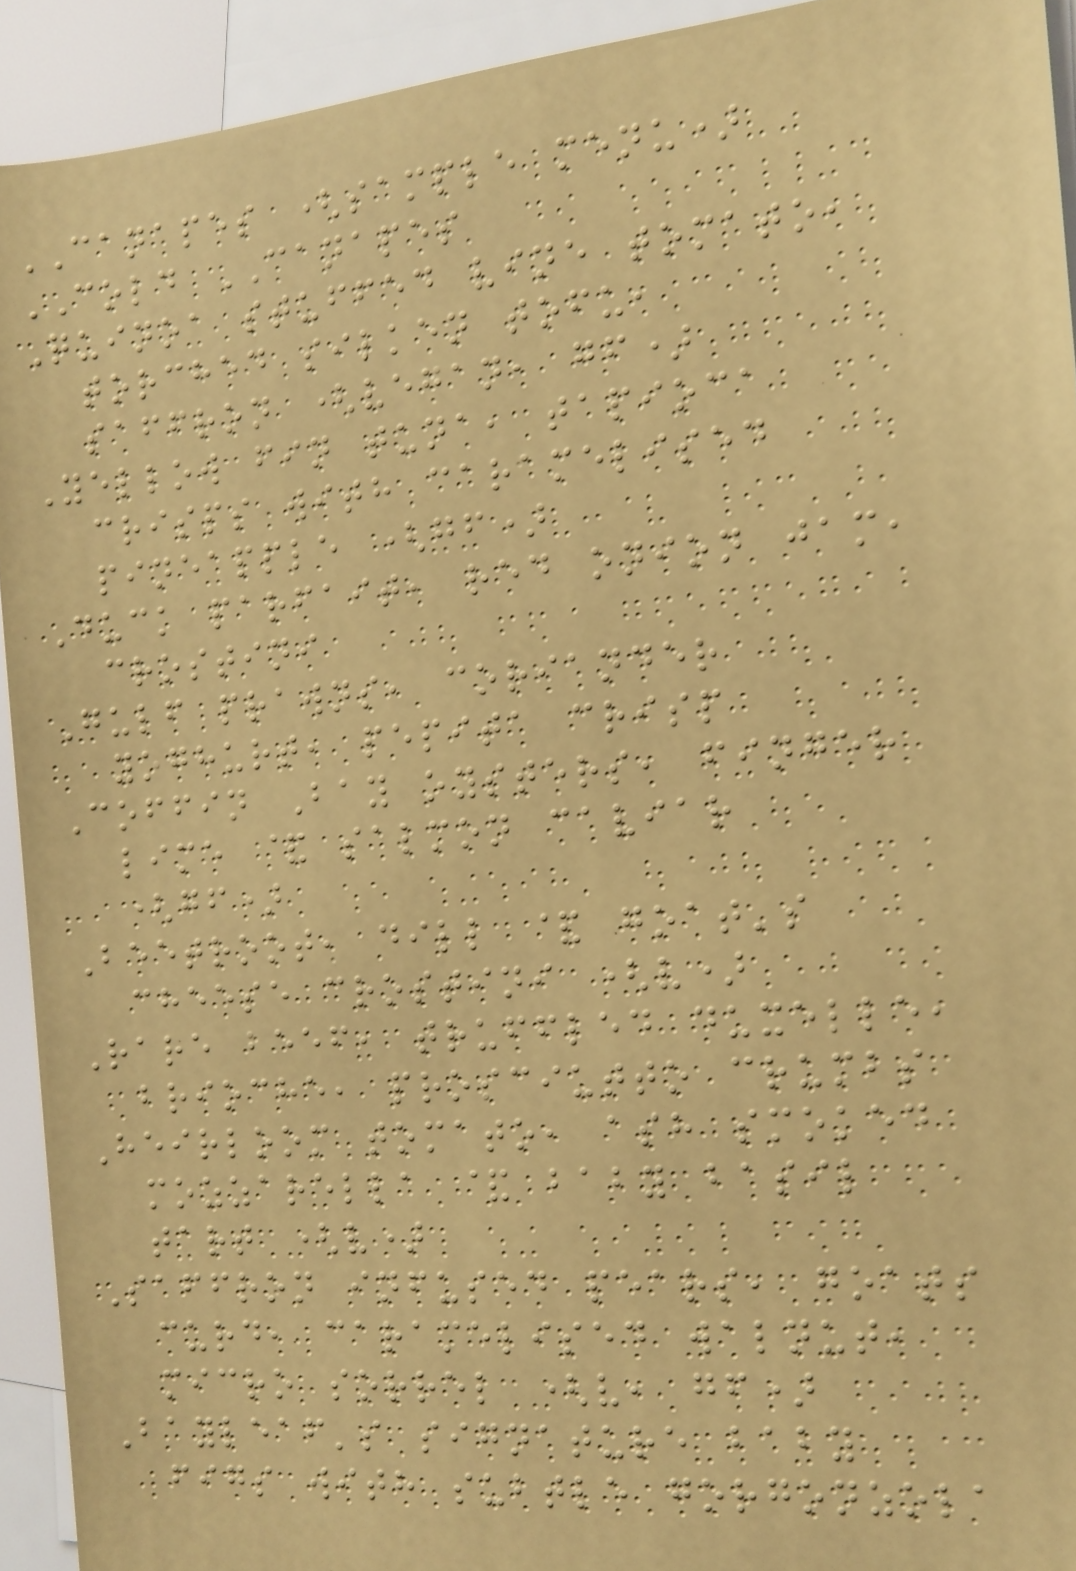CANAPES (sample menu)
COLD CANAPES
Quinoa stuffed vine tomato,
torched silken tofu,
saffron (vegan, gf)
Yellow fin tuna, tapioca
crisps with caramelised
pineapple (gf)
Duck parfait, red onion jam,
crostini
Gulf prawns, coriander
yoghurt, pepita crisp
Coffin Bay oysters, finger
lime & salmon caviar
(gf)
Beetroot, dill & goat's
cheese crostini (v)
Rare beef, truffled duxelle,
brioche, prosciutto crumbs
Heirloom tomato, ash smoked
mozzarella & baby basil
tart (v)
Saffron infused pears, goats
curd, caramelised walnut,
micro sorrel (v, gf)
Bayleaf's signature baby
figs with subtle gorgonzola
